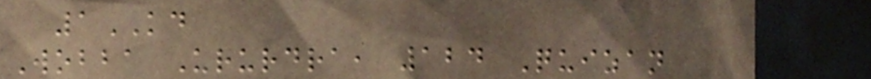1KD
Wobba Ururdra, 124 Quizan
